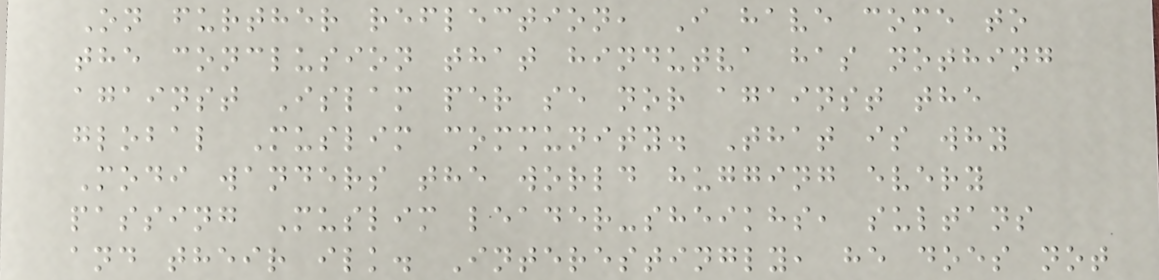On further reflection, I have come to
the conclusion that hindutva has nothing
against Islam per se nor against the
global Muslim community. That is why
Modi wanders the world hugging every
passing Muslim leader-sheikhs, sultans
and their ilk. Interestingly, he does not
